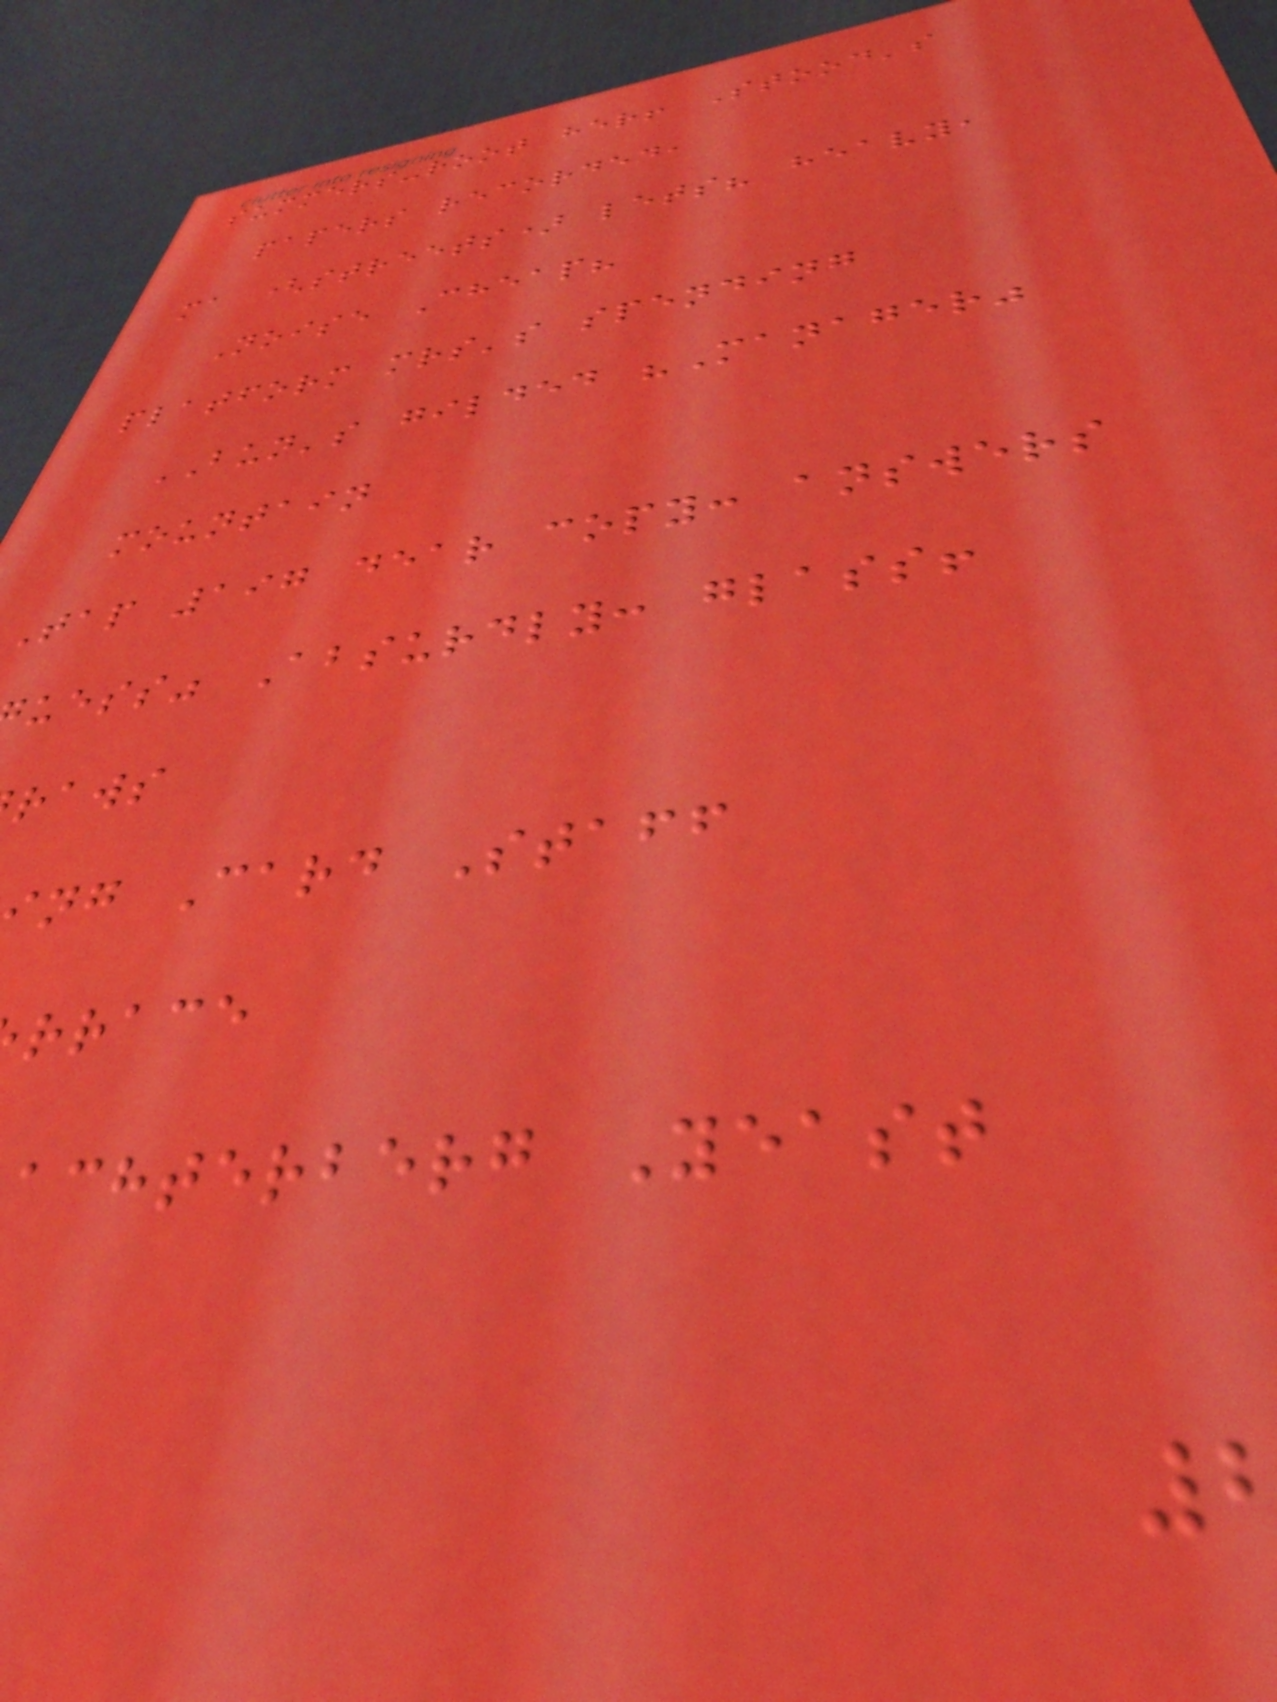summers-root her! Stood's
papers recorded,
ma (streets) lets? heavy,
Noise Cheap?
platform mrs's spending
BUN's gilded "Manager"
mountain
Tap 197 dear copy: answers
uess" Absurdly: glass!
raws
ng Card Staff
rrace
achterberg Yeast
